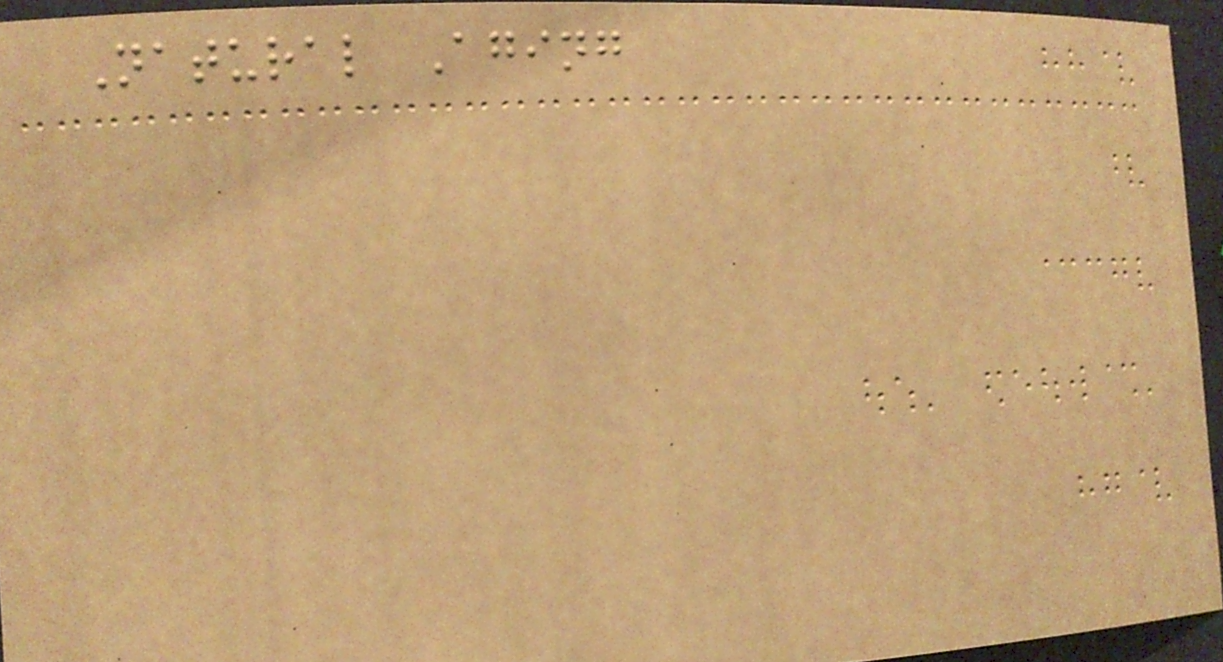Natural Aging
